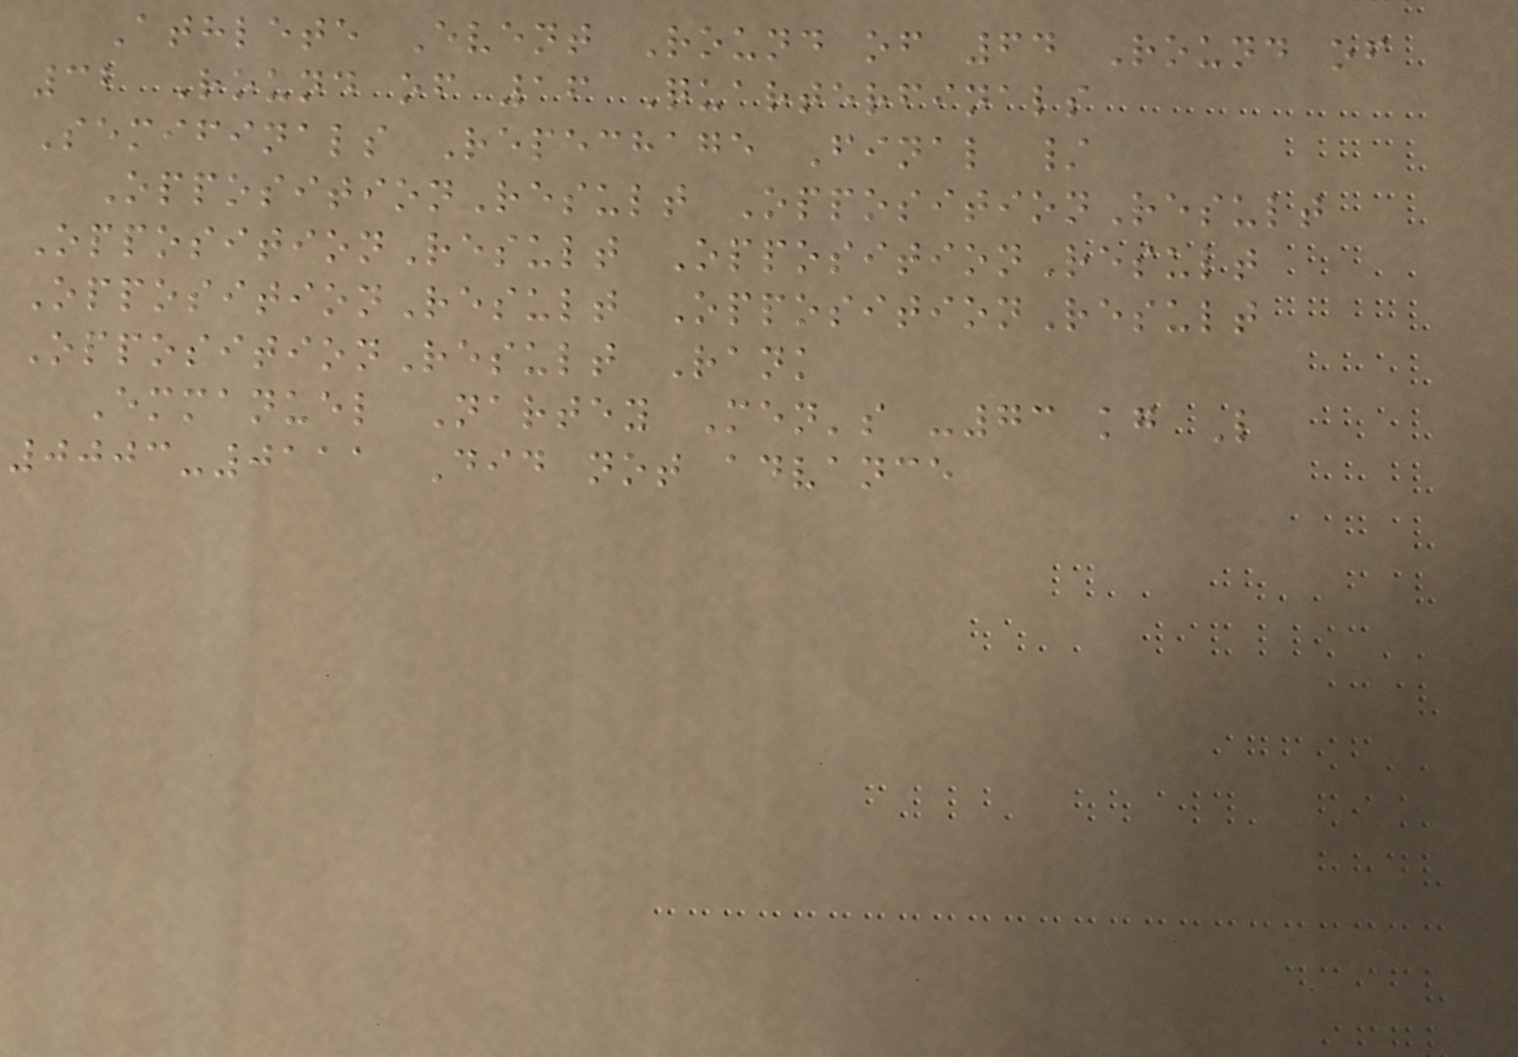Athlete Event Round of 64 Round of
32 Round of 16 Quarterfinals
Semifinals Repechage Final /
OppositionResult OppositionResult
OppositionResult OppositionResult
OppositionResult OppositionResult
OppositionResult Rank
Emmanuel Nartey Men's -73 kg L
0003-0111 Did not advance
